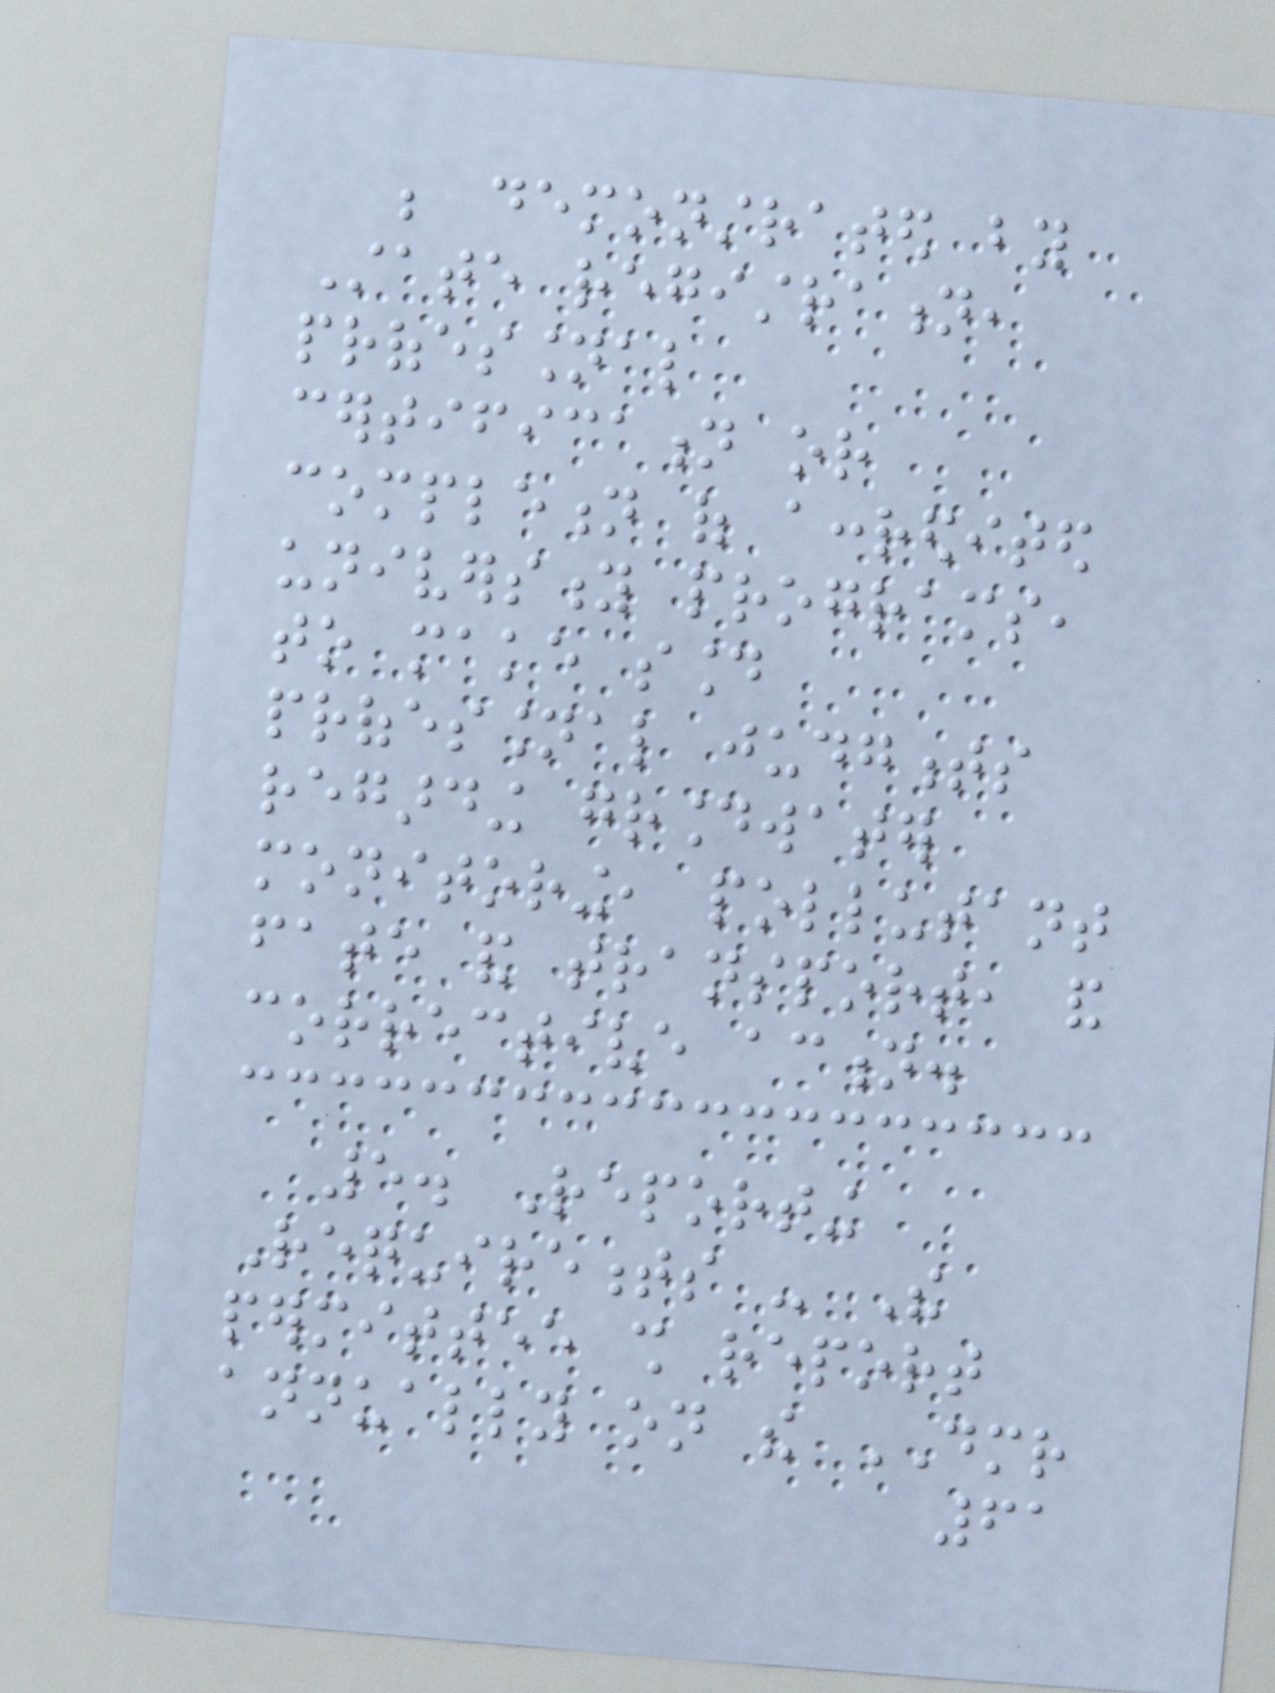be demonstrated by
State registration,
professional
certification or
completion of accredited
university programs,
to make sound
professional judgments
regarding groundwater
monitoring, pollutant
fate and transport, and
corrective action.
5. Reporting
Requirements - The
permittee shall report
annually on the DMR
61
